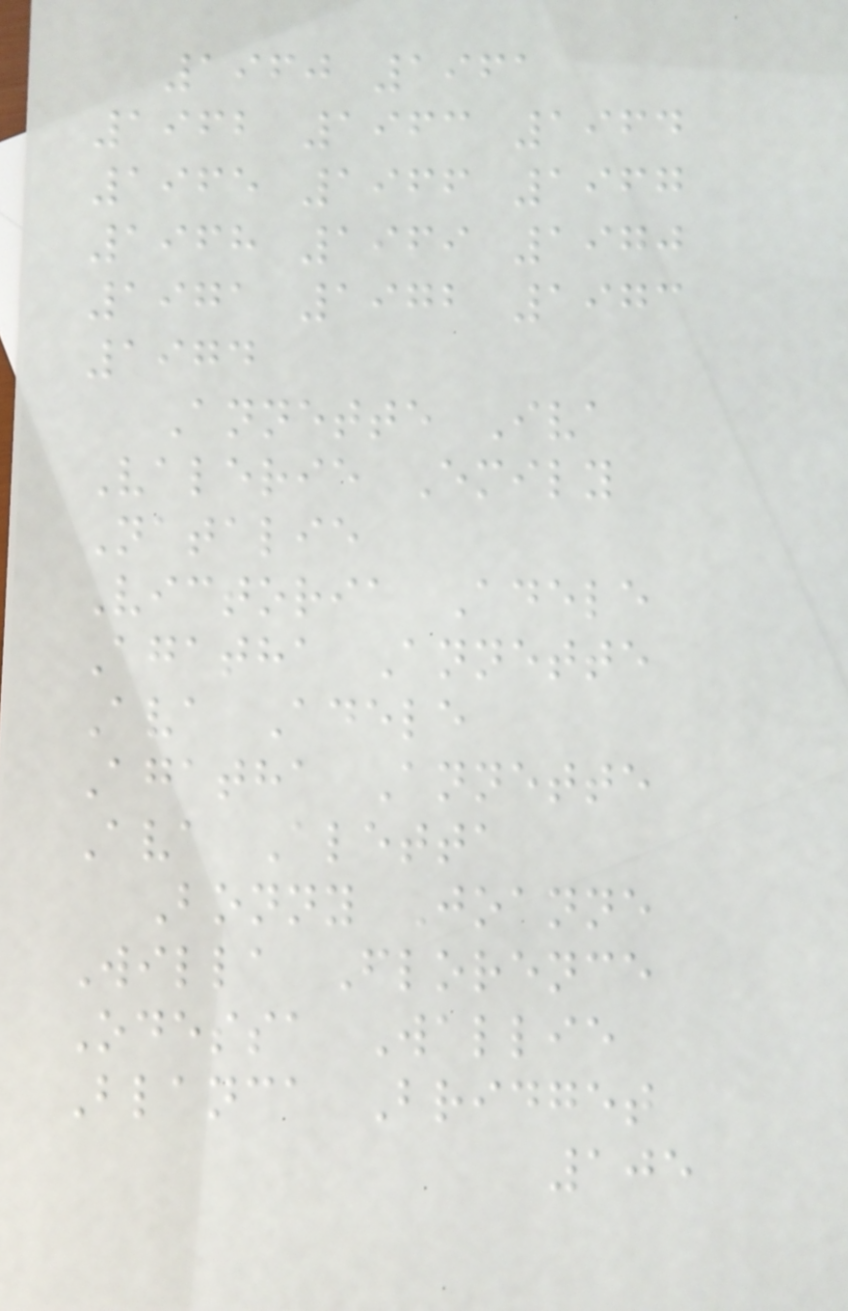1960 1961
1962 1963 1964
1965 1966 1967
1968 1969 1970
1971 1972 1973
1974
Annette Iva
Valerie Emily
Natalie
Victoria Adele
Agatha Annette
Ava Adele
Agatha Annette
Ava Aletta
Bonny Joanne
Willa Florence
Odessa Wallie
Blanca Bridget
105
